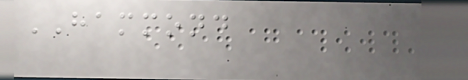HAMMOND
